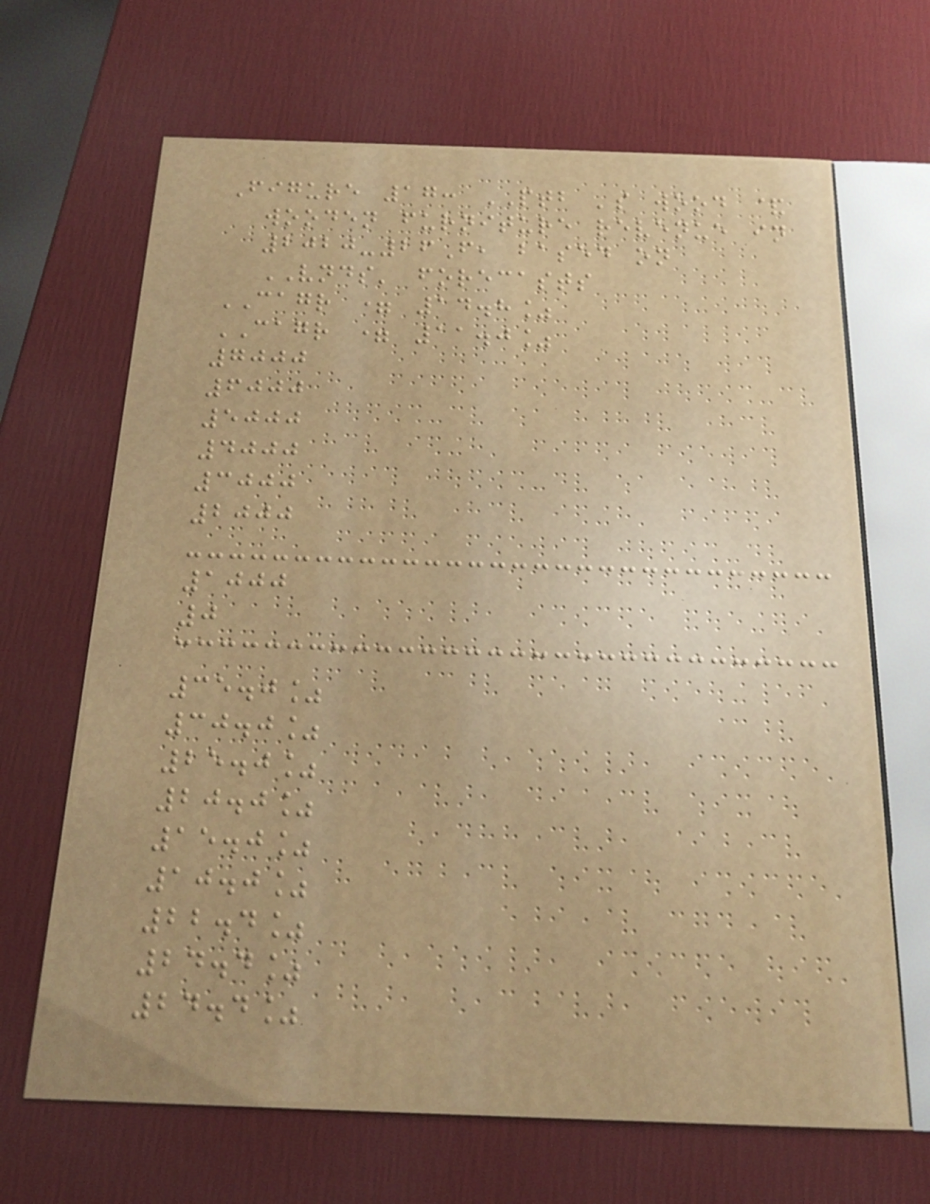Figure 17: PTB 's wood &
wooden furniture revenue in
2020-26F, based on
VNDS' forecasts
CAGR = 14.8%
CAGR = 11.0%
7000
6000
5000
4000
3000
2000
1000
0
35.0%
30.0%
25.0%
20.0%
15.0%
10.0%
22.4%
24.4%
24.4%
